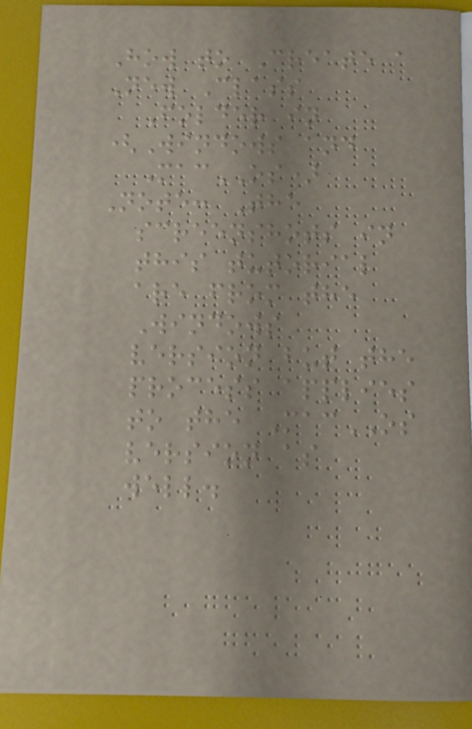How to Create a
New Class
Folder in
(Windows and
MacOS)
Note: The
screenshots in
this tutorial
are from the
Windows
version but the
process applies
to the MacOS
version as
well.
